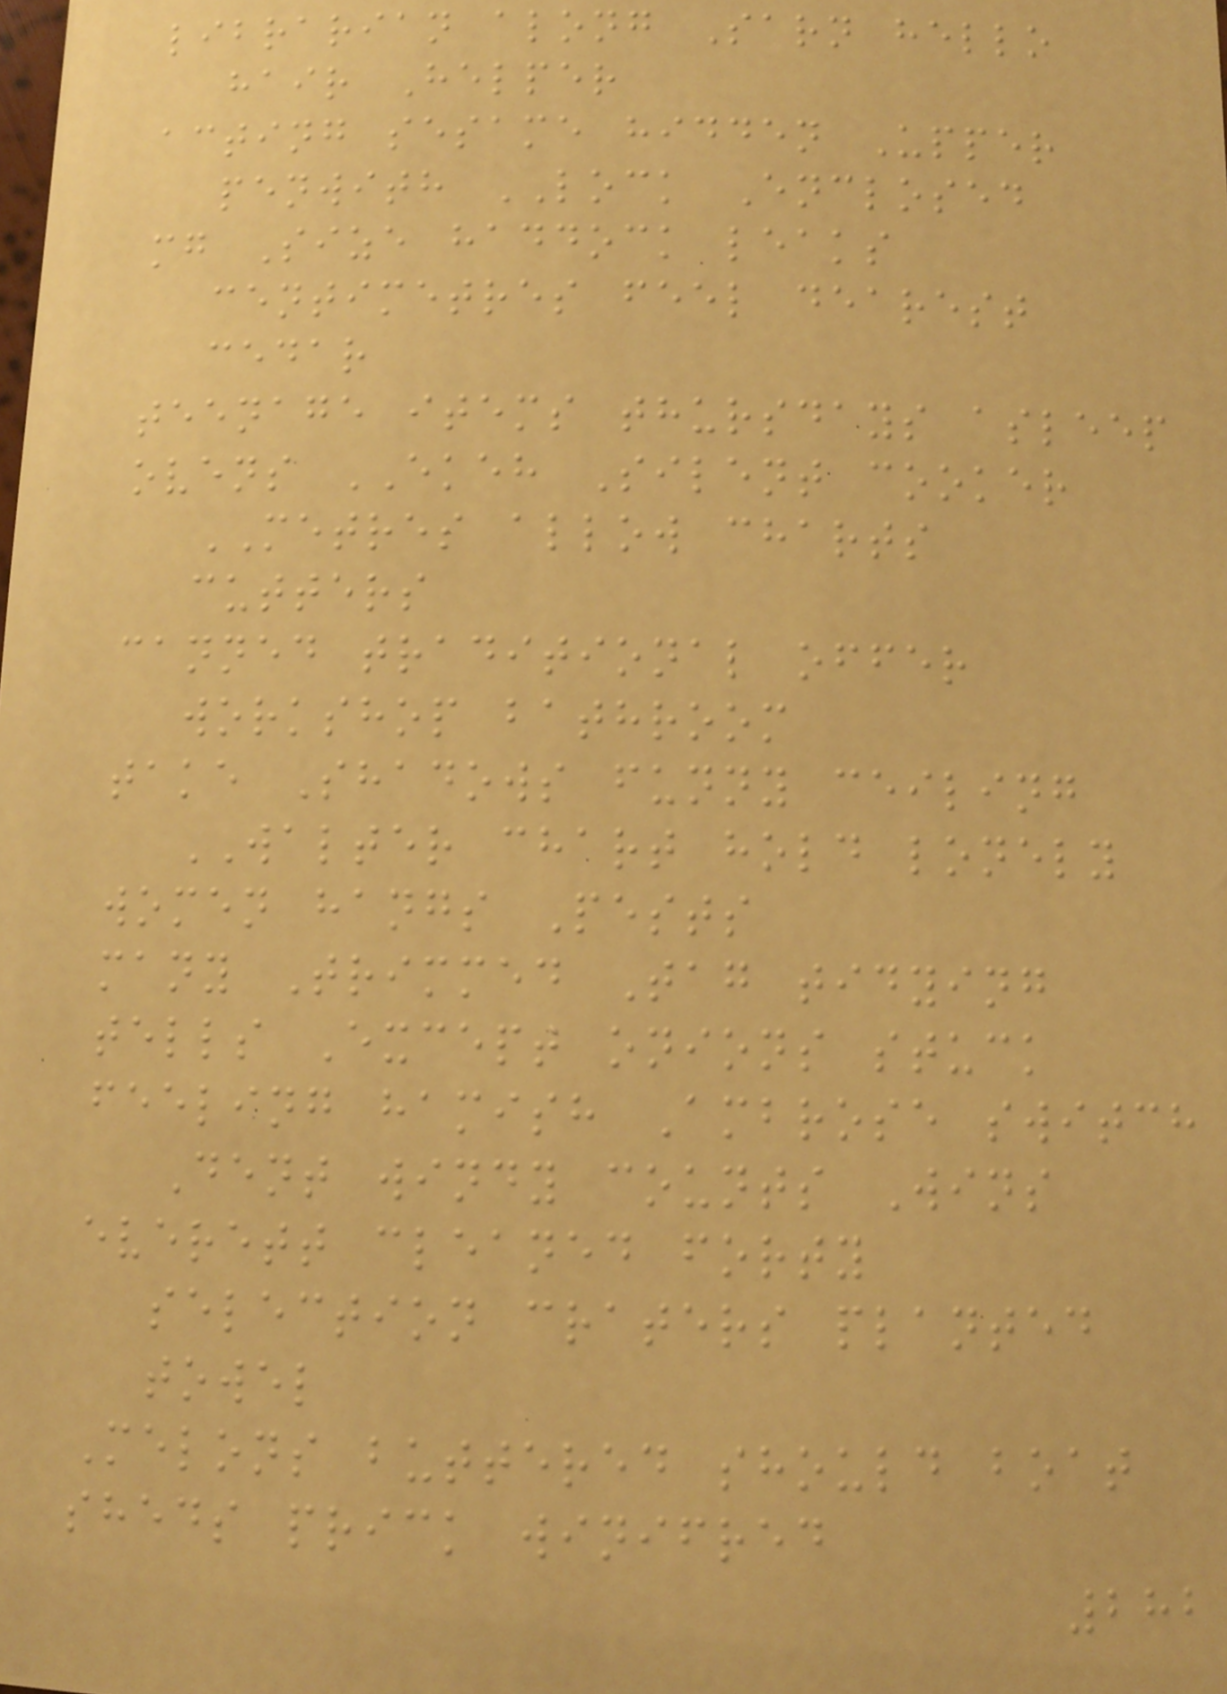librarian along Sarn hello
hair Helper
acting sesame hidden Upper
penwith LOCK Enclosed
mg Size haddock leaks
centimetres feel dearest
cedar
teenage items thursdays asleep
ovens EKEH Silent cooker
METRES allow charts
cutters
canned traditional offer
workshop bathroom
take Shadows funny ceiling
WALTER chart hold lonely
women hangs Pests
many Trimmed Tag tidying
tells Except onions stuck
feeling hamish Ambrose switch
Dent windy counts Wins
everett cleaned forty
selection craters planted
towel
Melons buttered should boat
sheds prick winifred
282
